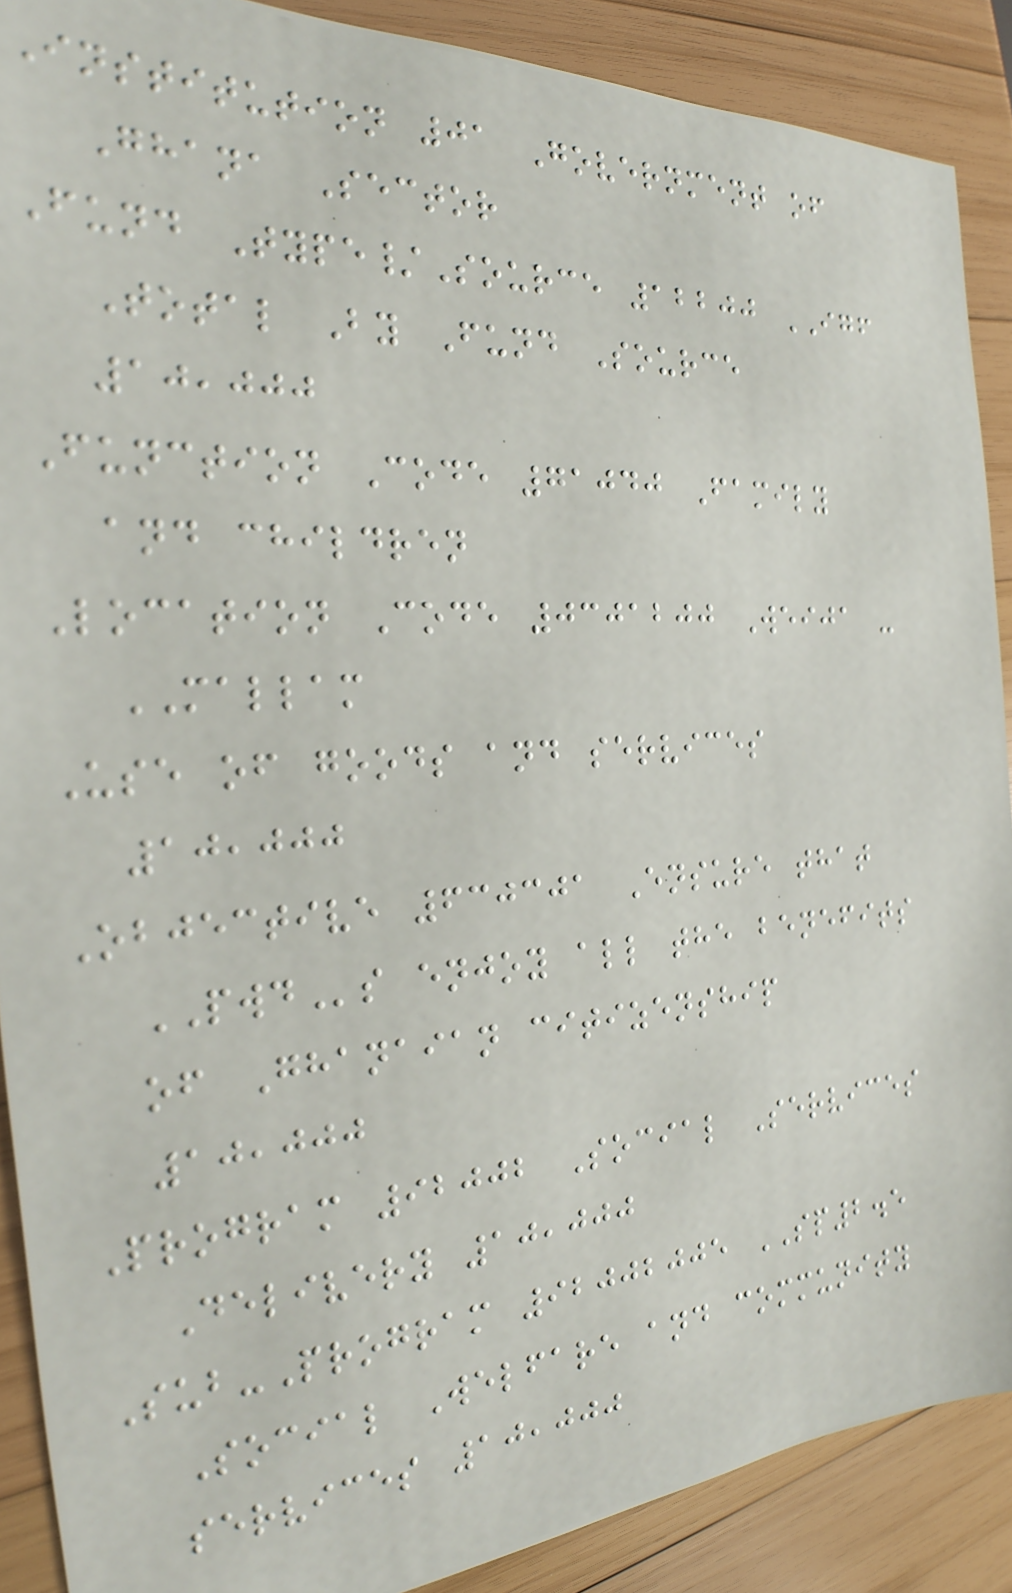Institution 01 Government of
Ghana Sector
Fund Type/Source 12200 IGF
Total By Fund Source
10,000
Function Code 71040 Family
and children
Location Code 0301200 Weija -
MALLAM
Use of goods and services
10,000
Objective 630301 Ensure that
PWDs enjoy all the benefits
of Ghanaian citizenship
10,000
Program 92002 Social Services
Delivery 10,000
Sub-Program 92002005 SP2.5
Social Welfare and community
services 10,000
